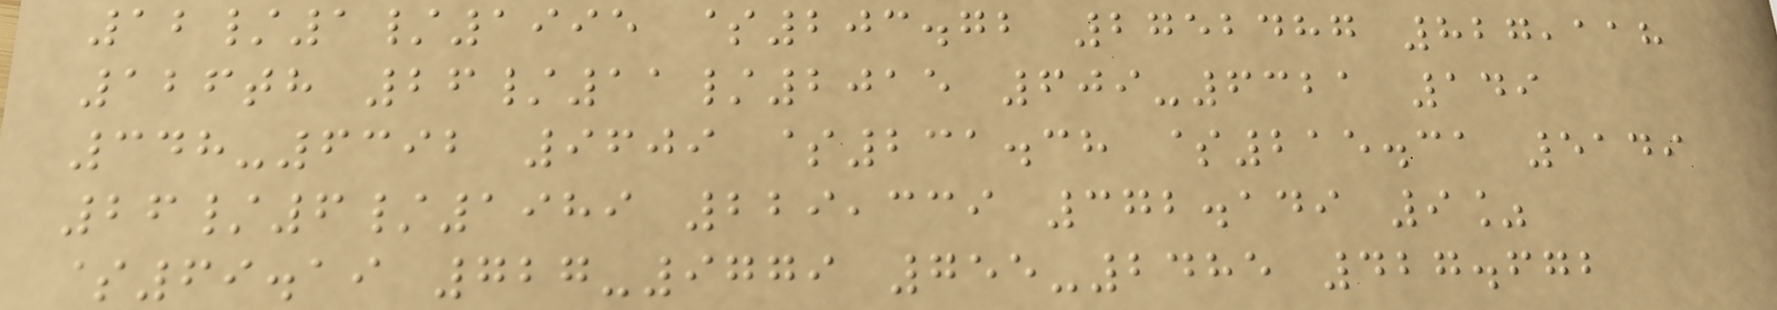12/1/1995 $203.72 2752487 827,118
126th 26/11/2015 609-6321 149
348-6392 9609 $231.38 $215.31 5149
26/6/1989 229,339 372.149 9%
$69.19 727-9779 755-2485 427.672
